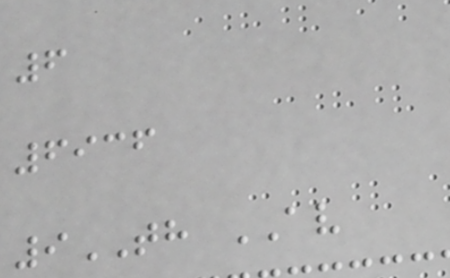6
6936
9TH AV
